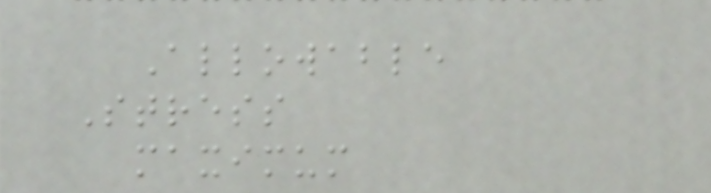Allowable
Stress
maximum
